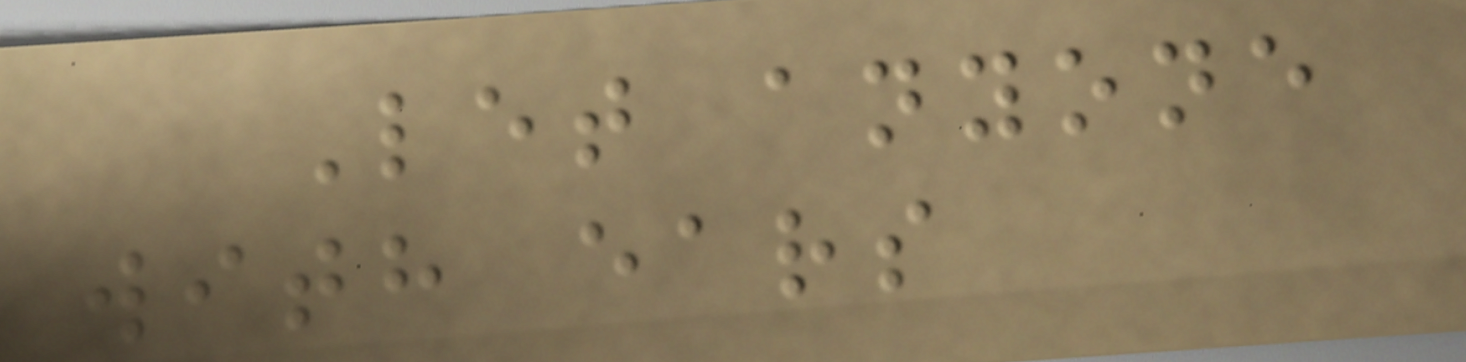Let anyone
with ears
